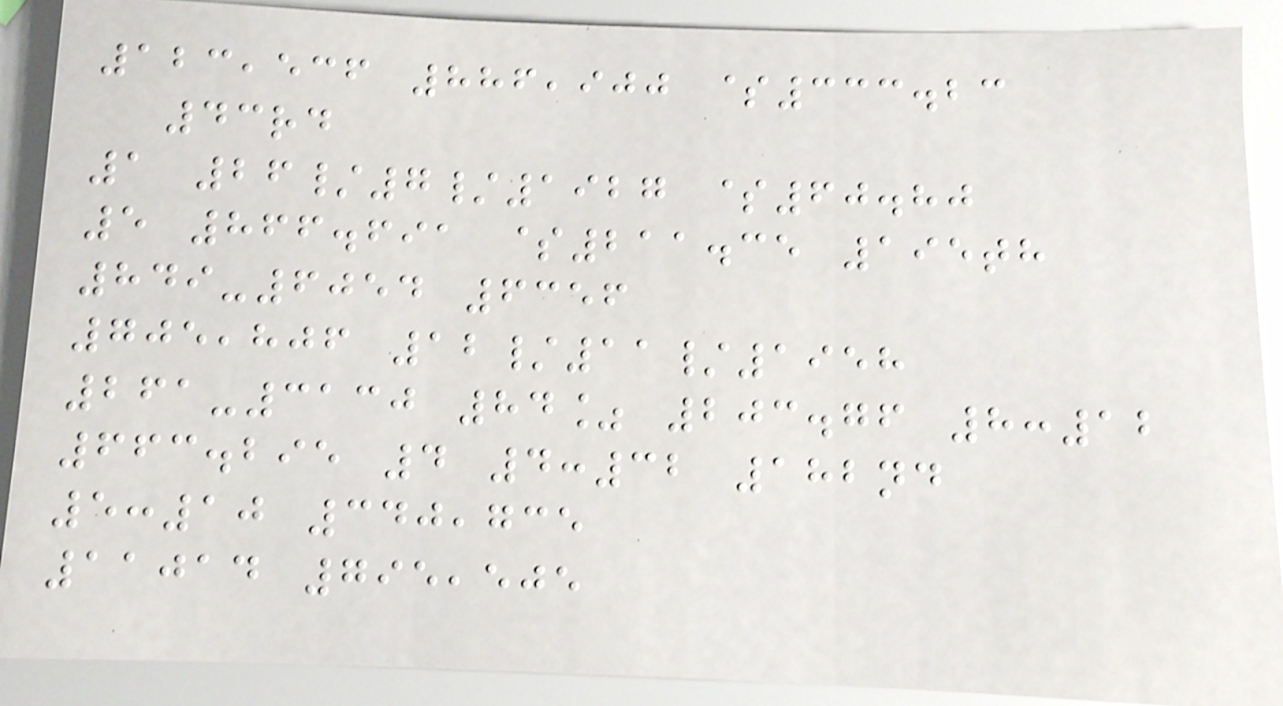123,536 886,900 $333.23
43rd
1 26/7/1927 $60.80
5 866.691 $211.35 195th
849-6054 6356
705,806 12/11/1958
261-3130 84% 203.76 8:12
663.295 4 4:32 182nd
5:10 340,735
11014 795,505
